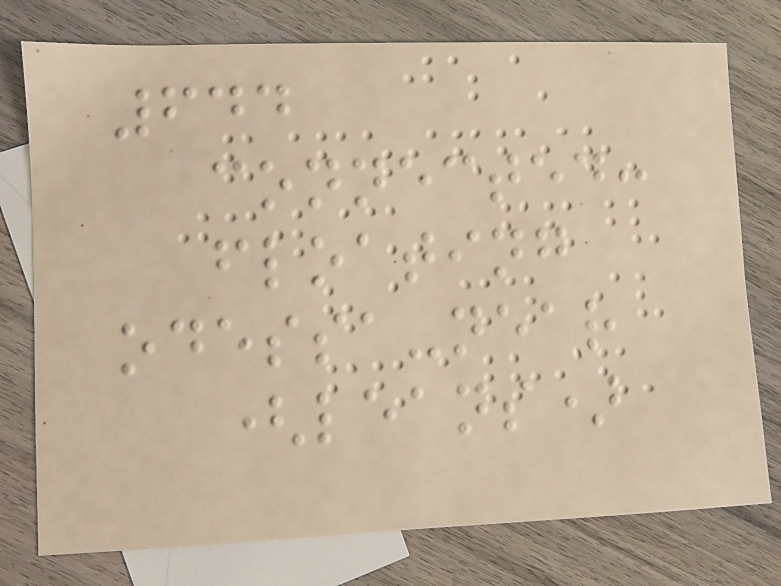644
connected:
floating
odessa-near
(leans)
